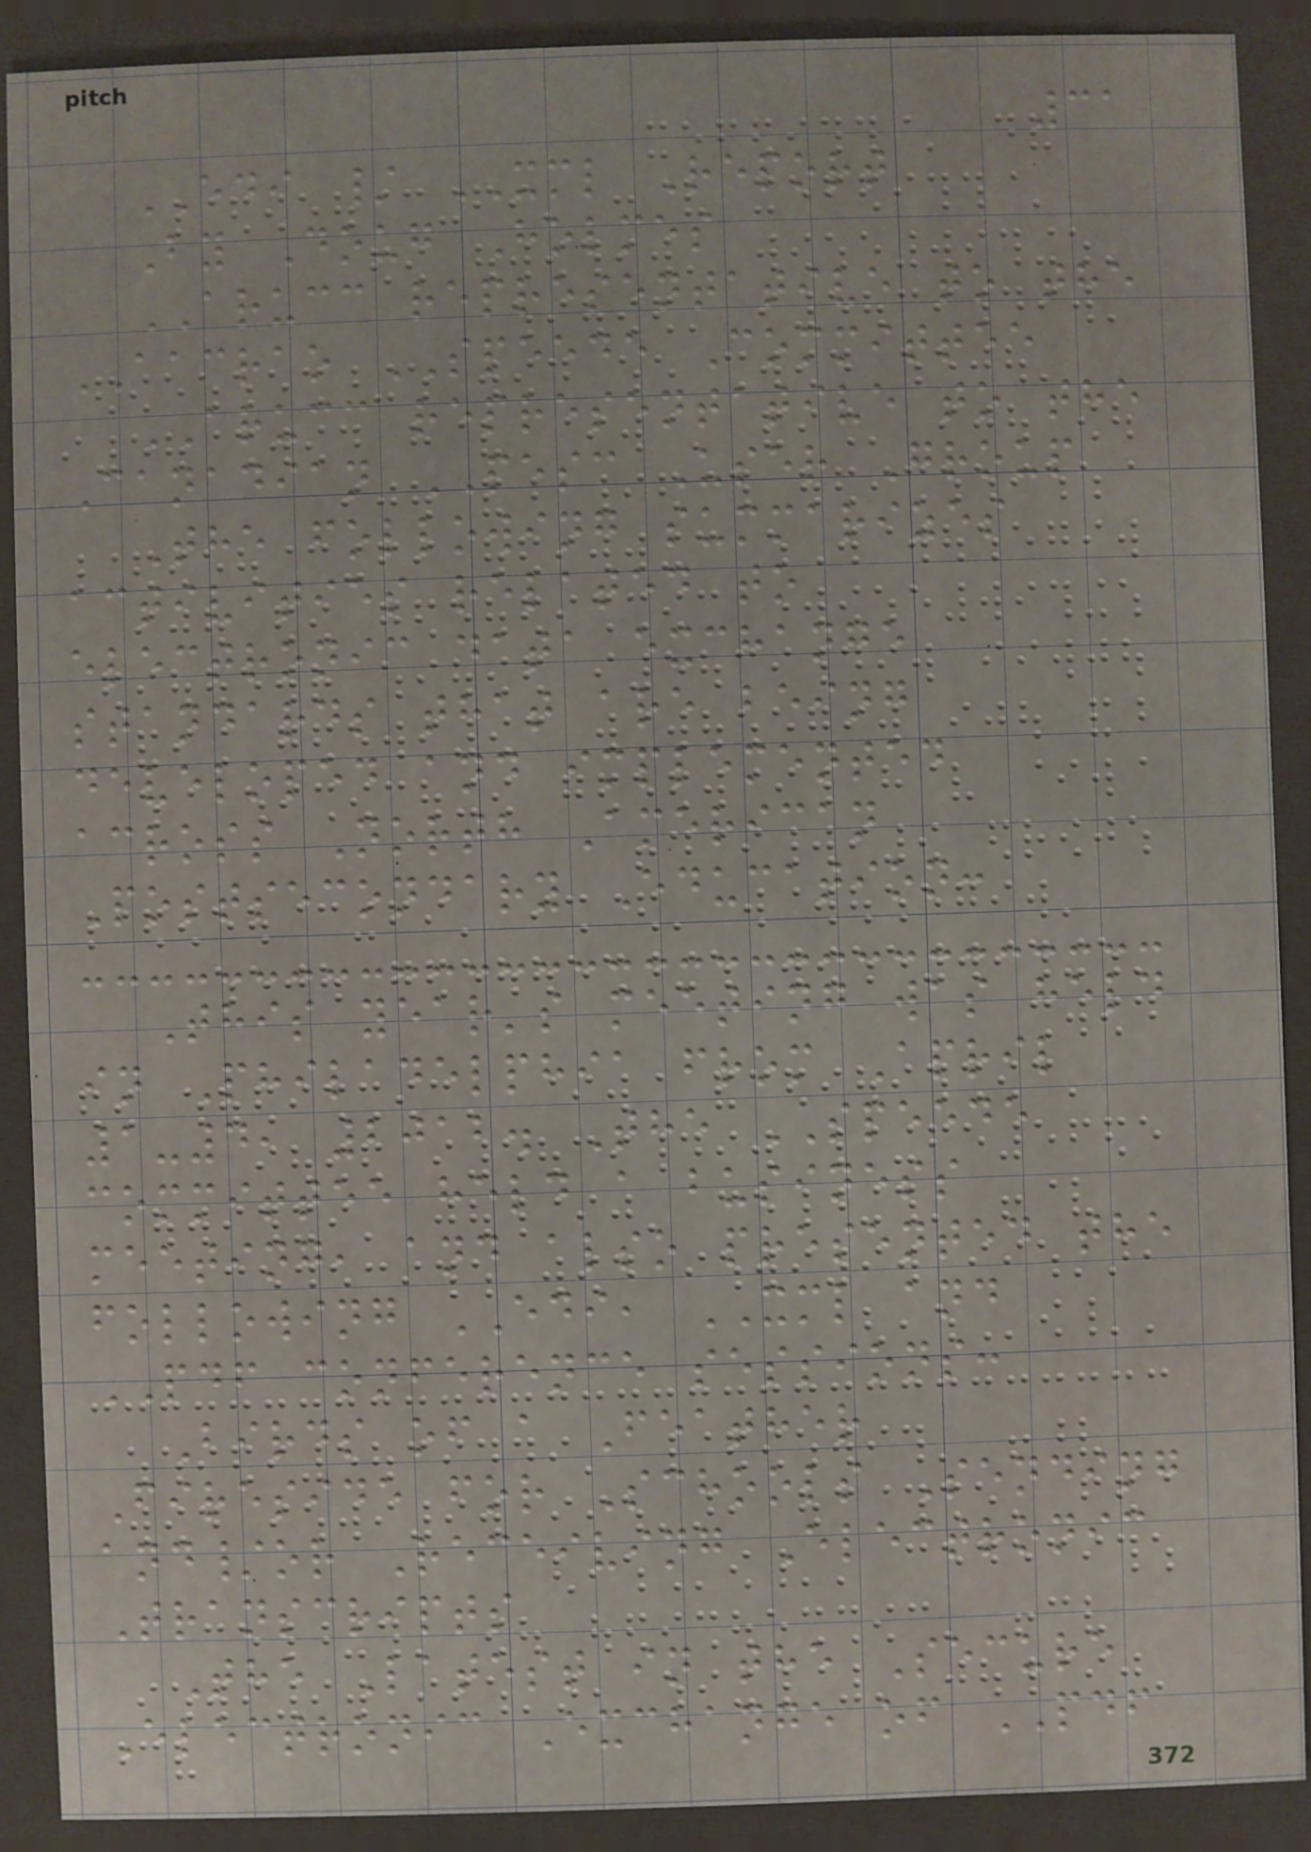31
EDI / XML Report
By Doug Holmes
ARUCC representative to the
AACRAO SPEEDE Committee
ARUCC representative to the
Canadian PESC User Group
The following summarizes
activities related to
electronic data exchange
standards that are being
developed and implemented
across North American
Postsecondary Education:
This year's meeting was held
in Philadelphia from April
1-4, 2012. The SPEEDE
committee held a business
meeting, and also presented the
following EDI, XML and
PDF conference sessions:
Birds of a Feather
Fireside for Schools Sending
and/or Receiving Electronic
Transcripts
The Latest in the Secure
Electronic Exchange of PDF
